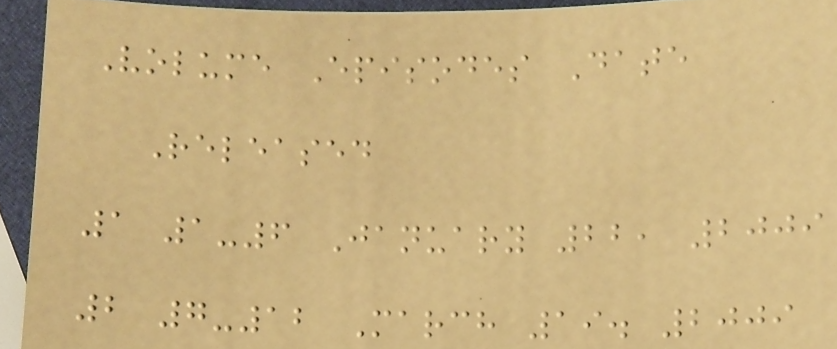Volume Episodes Date
Released
1 1-6 January 22, 2009
2 7-12 March 19. 2009
